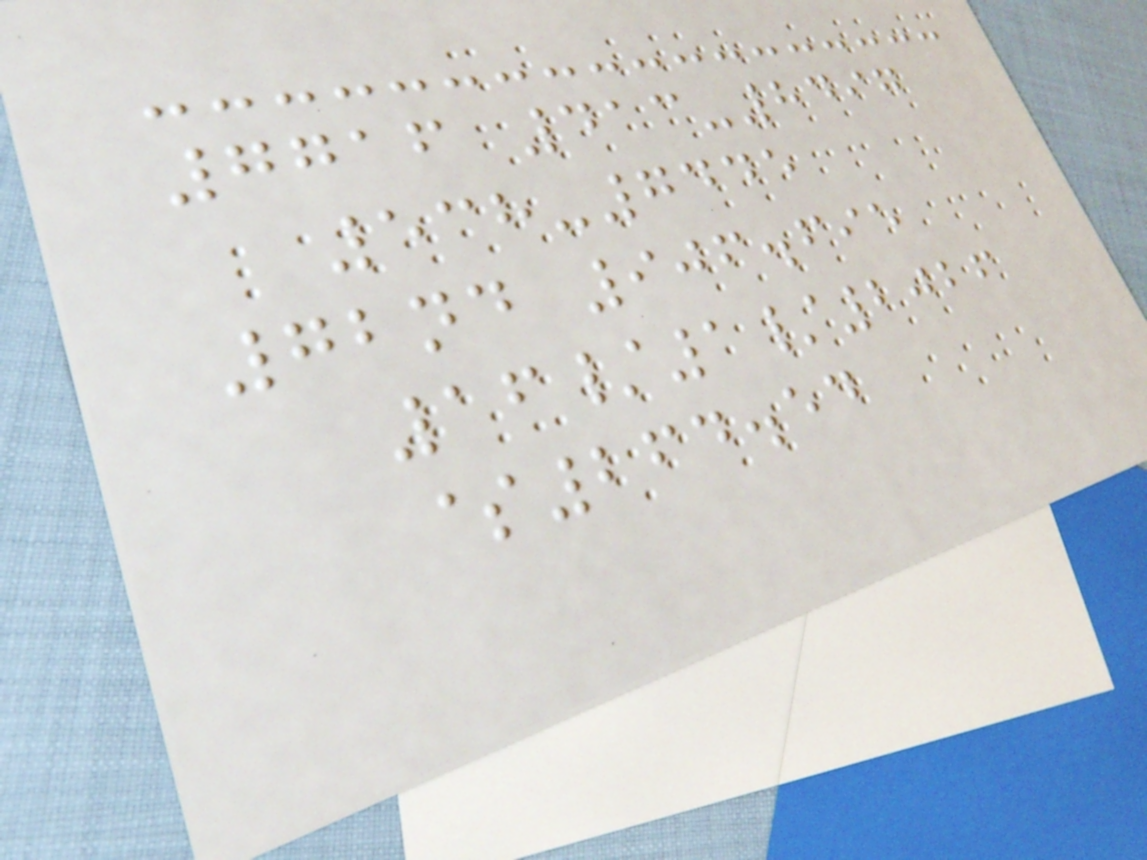7716 413-8497
538-7445
72nd 906.695
16/1/2026
$264.54
